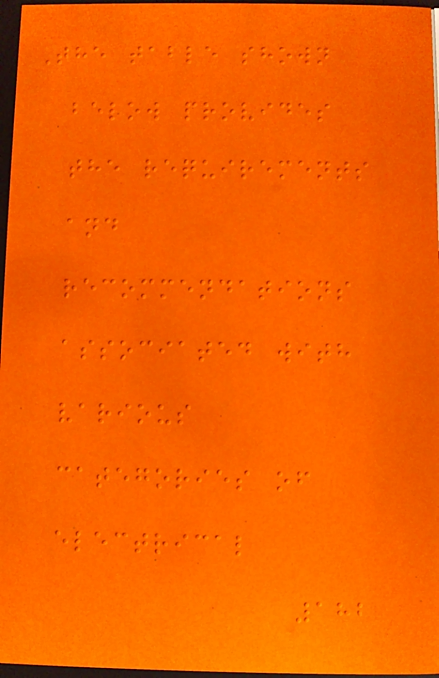The table shown
below provides
the requirements
and
recommendations
associated with
various
categories of
electrical
182
